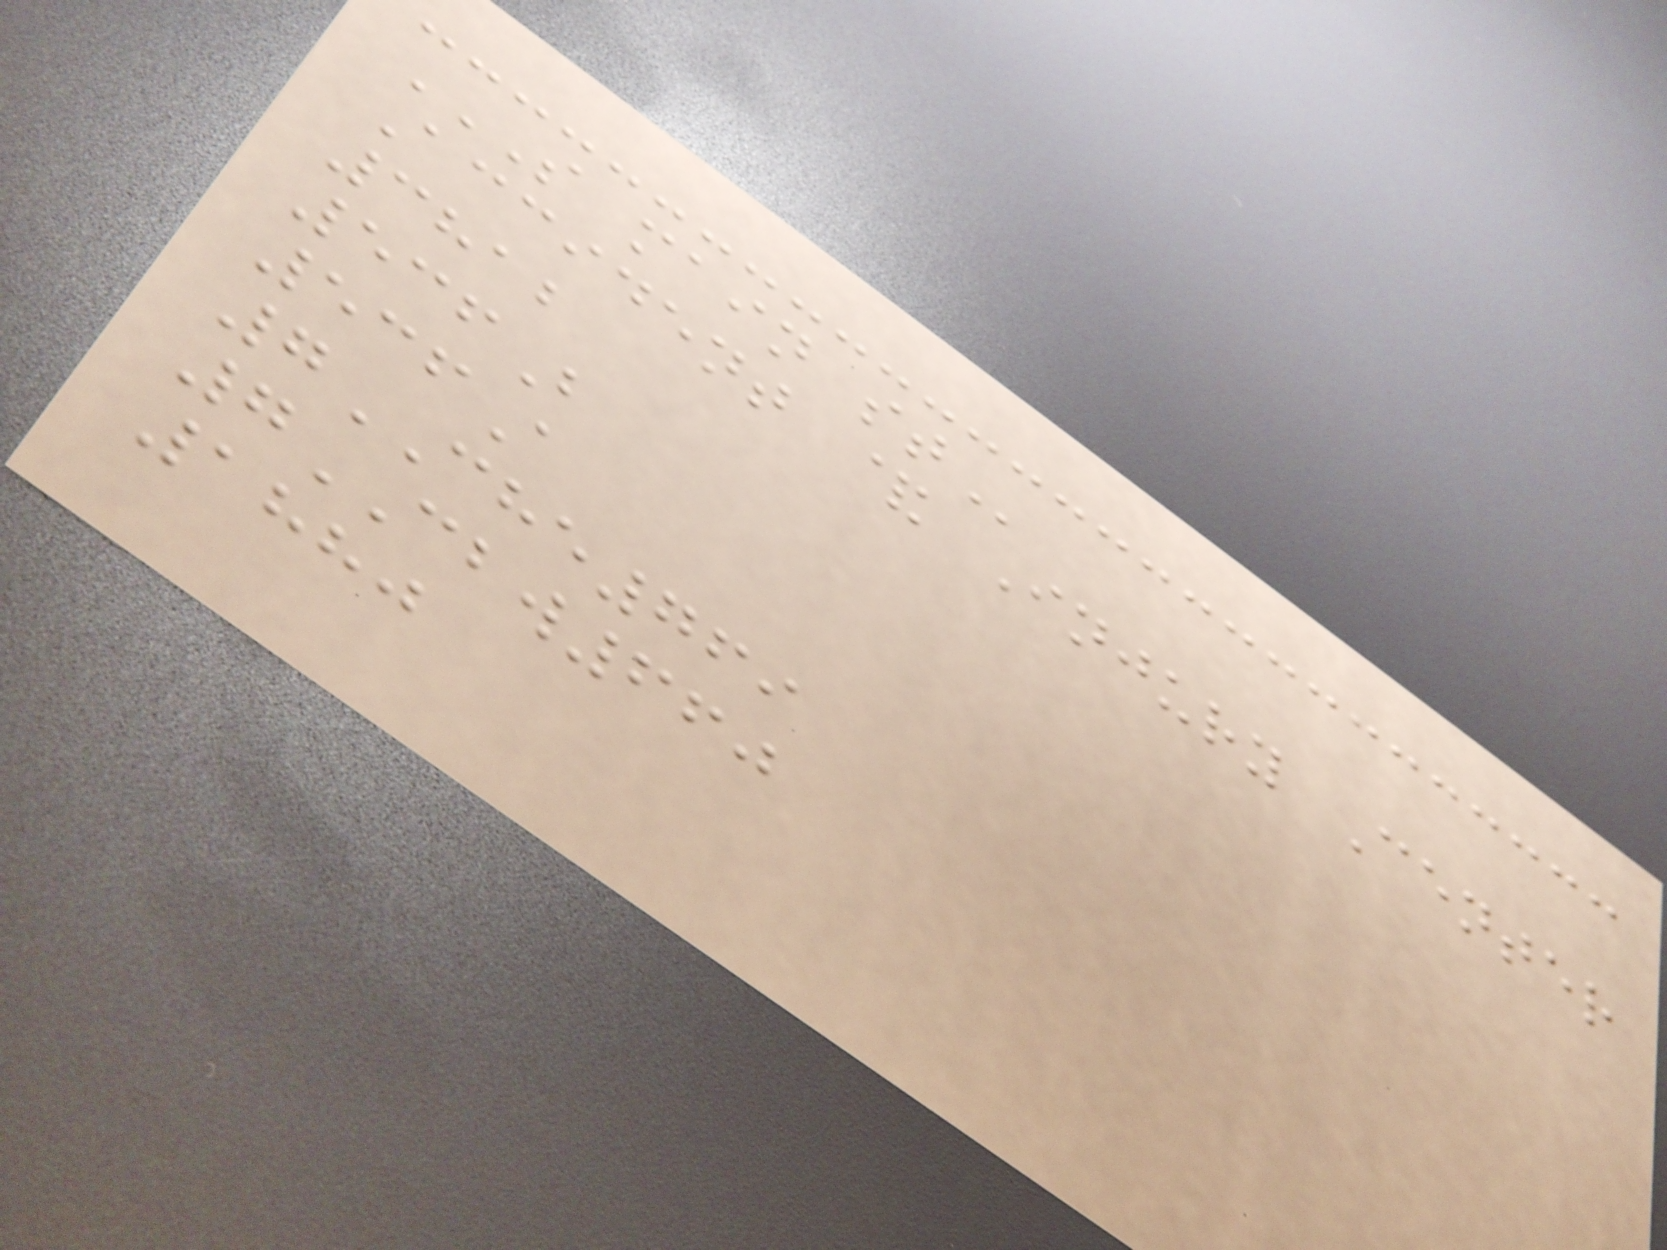S MAIN ST
Accident & Injury Center
3812
536B
536A
7CHE769
7CBW660
1880
